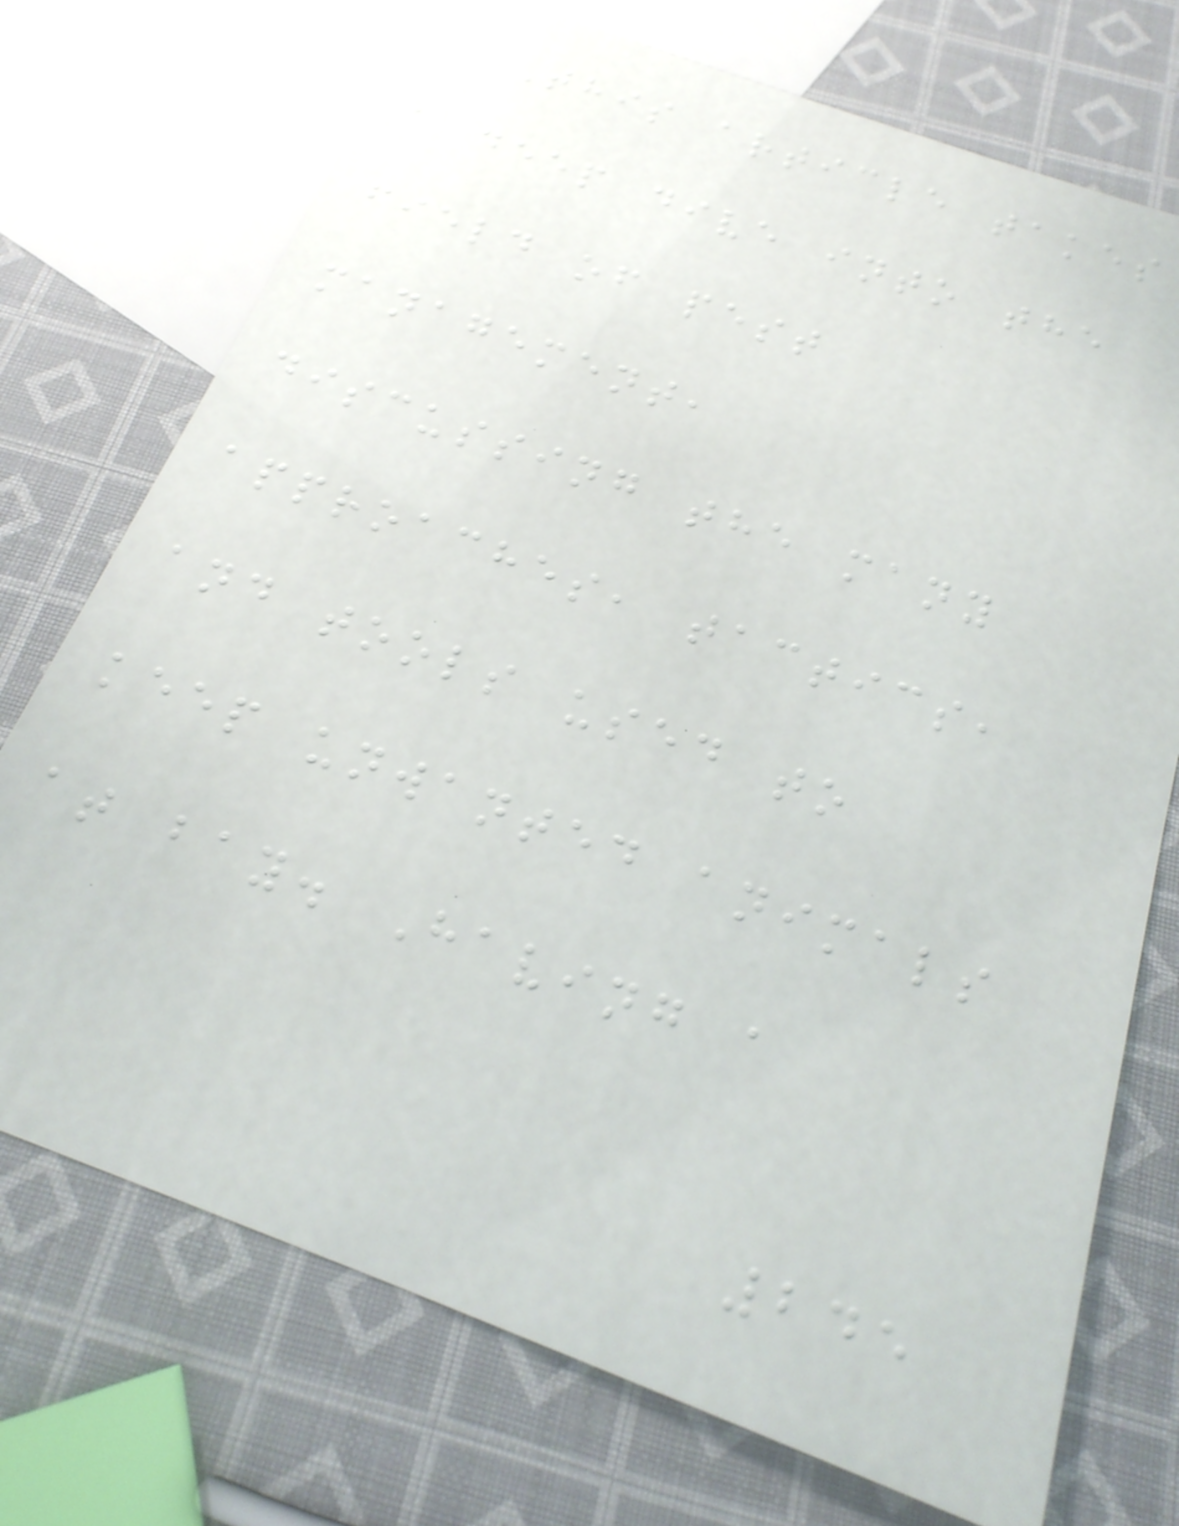This article takes
a deep dive into the
field of pest
management,
discussing the many
approaches, tactics,
and tools used to
keep unwanted animals
at bay. Having a
245
